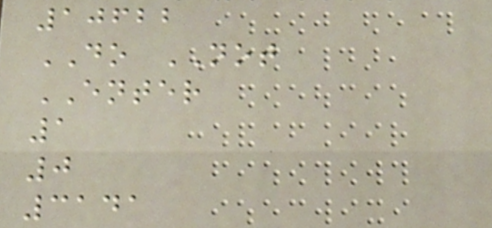10622
DO NOT
ENTER
1
0
3141
